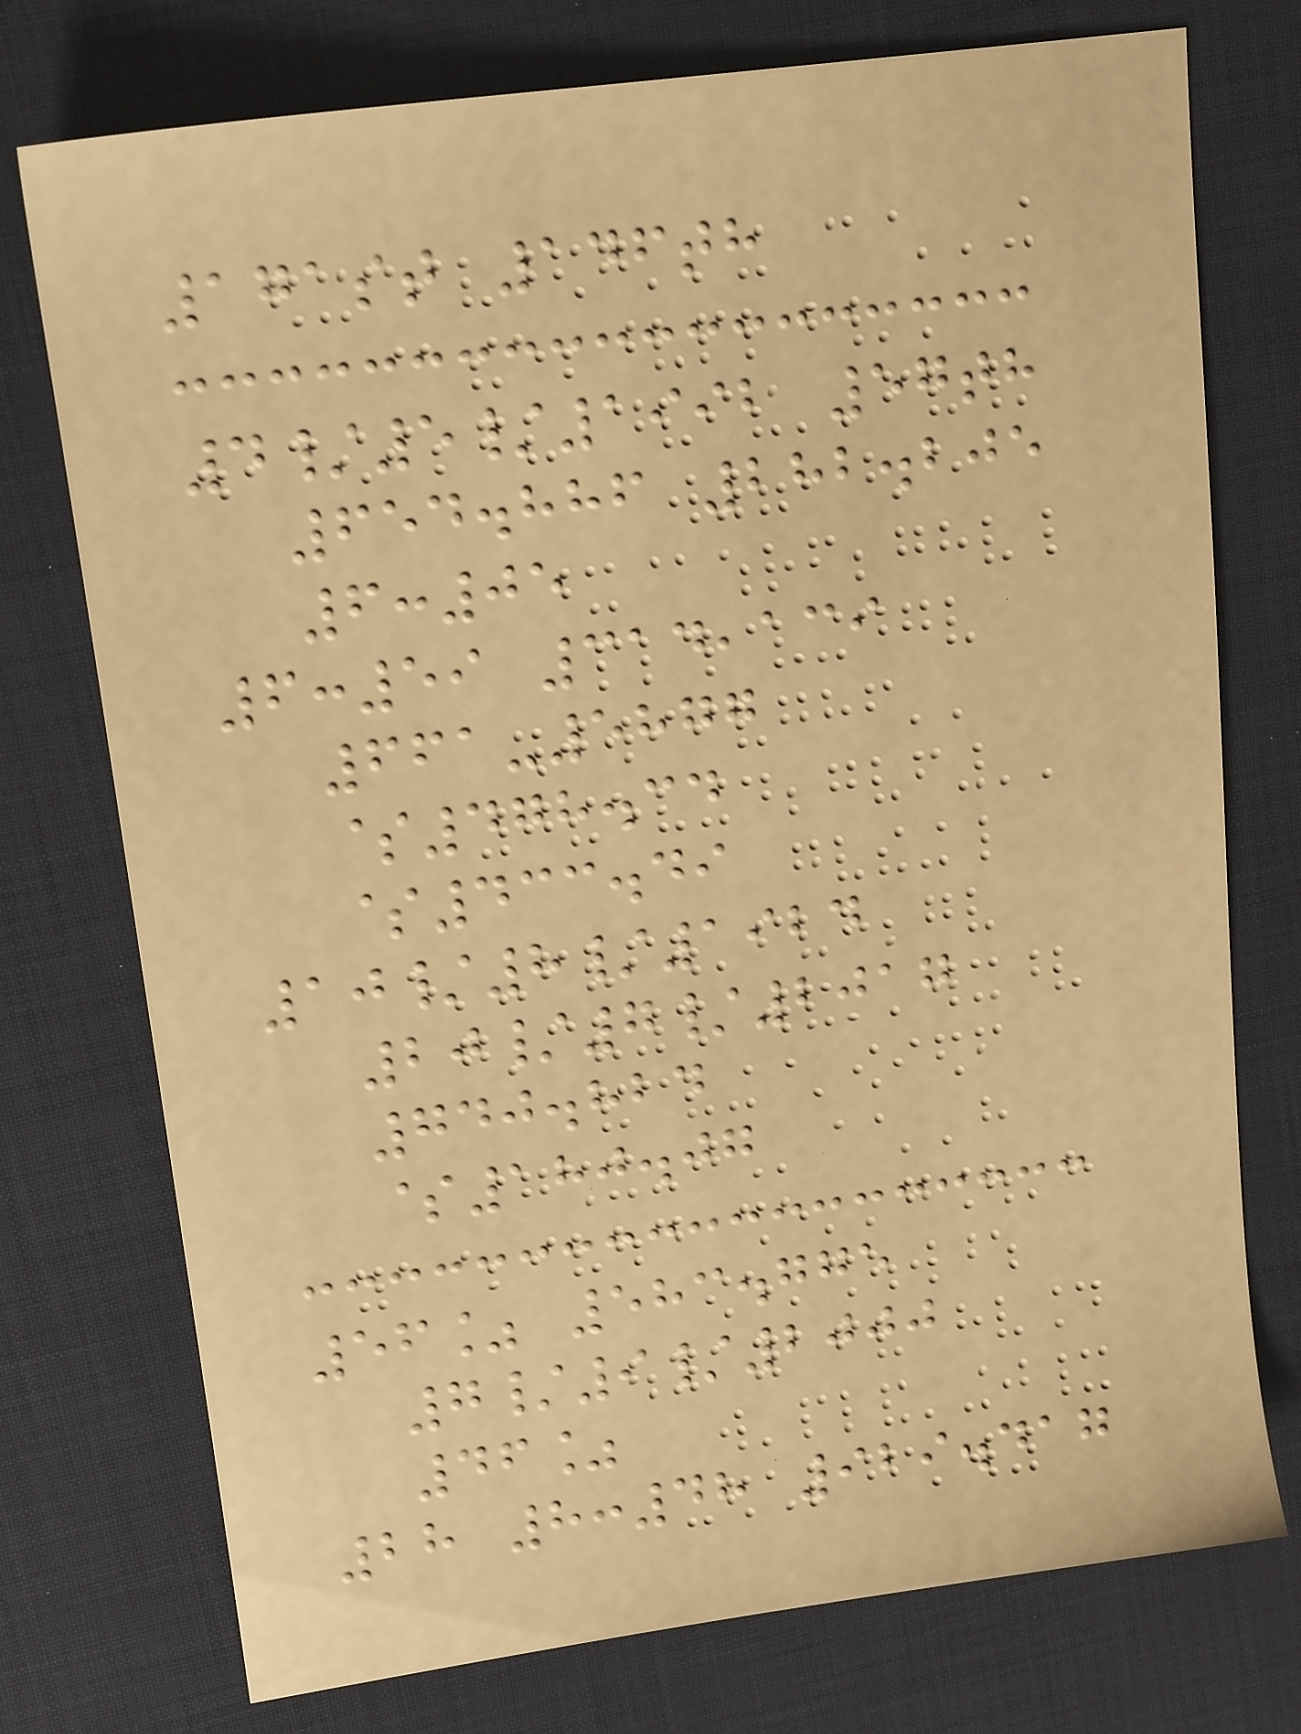171st 146th
4/5/1992 57th
654.886 282.205
6:05
6:59 314,139
661-5877
$478.34
$433.49
10/8/1924
20/7/2017
740.824
$180.07
56% 583.775
7/9/2000
46%
28 8:48 929.417
